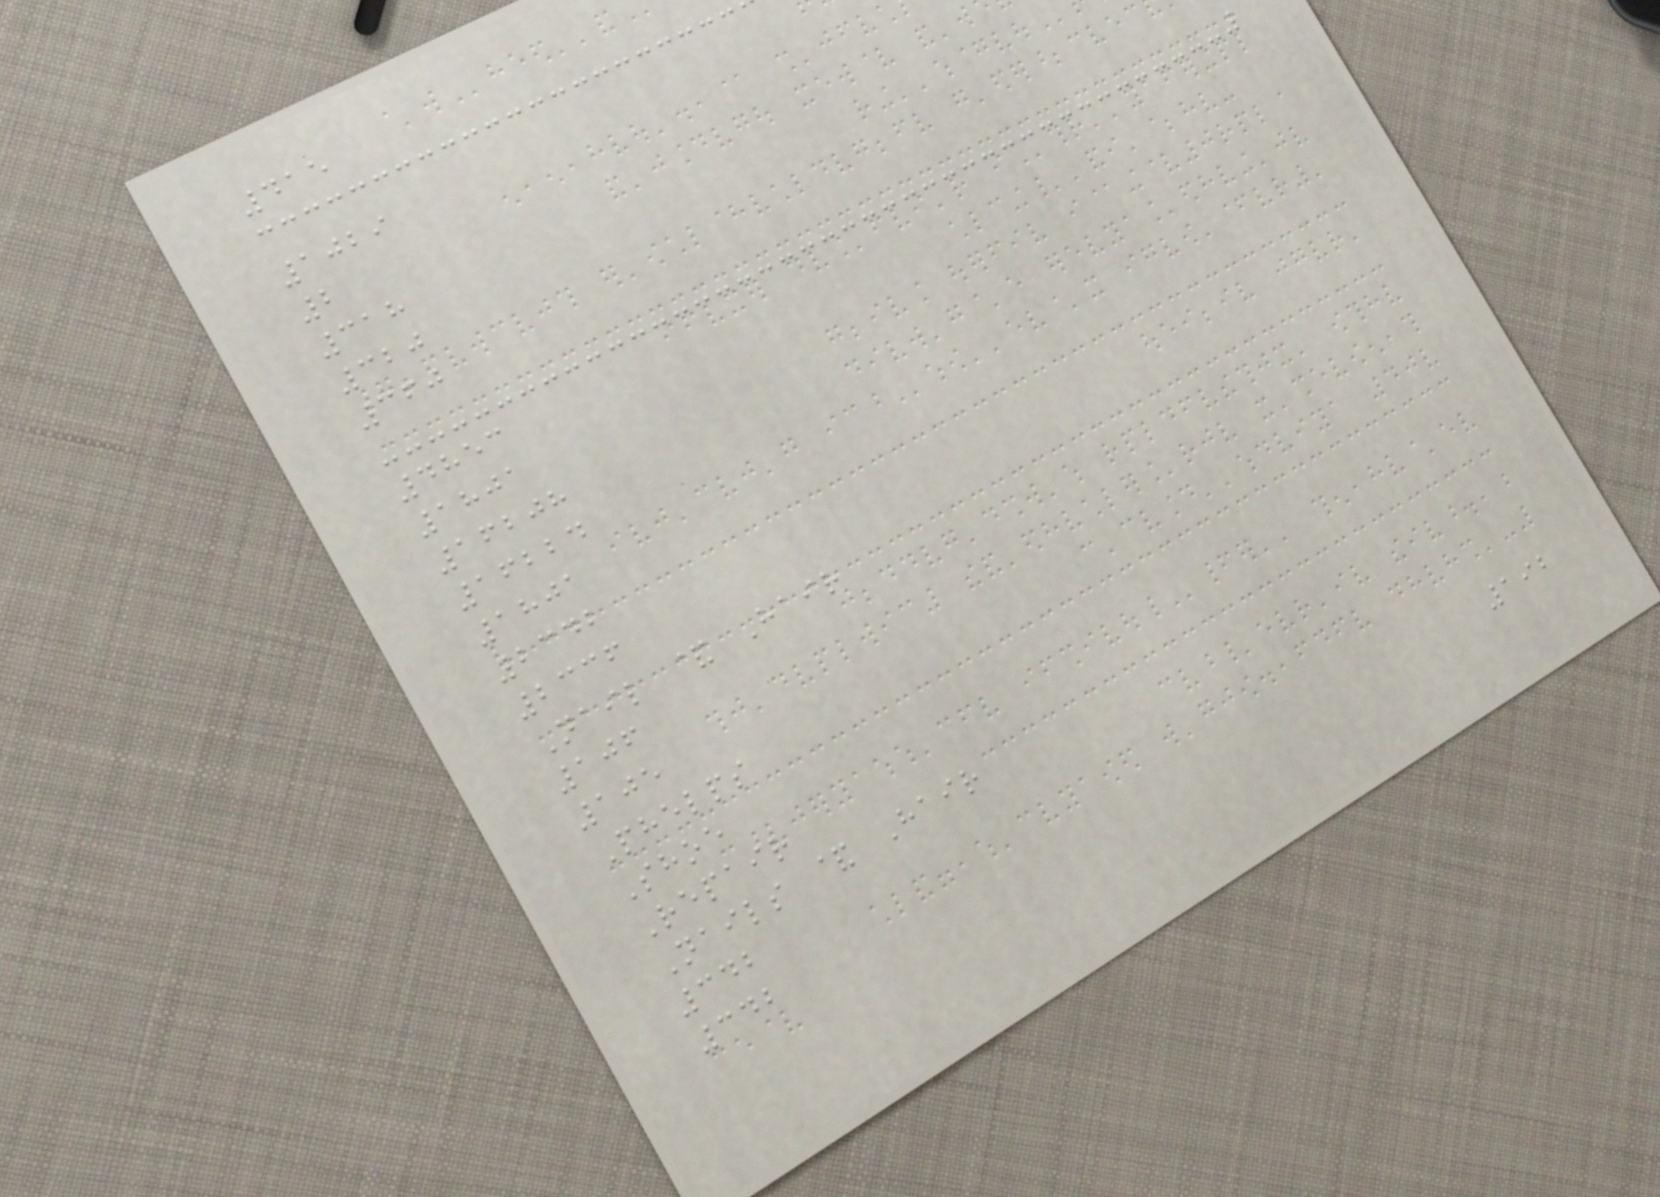415
1029
2
318
320
360
4853
1801
16208
16224
1801
2342
2336
Nail & Hair
106
105
Phelps
Shoe
Repair
Nails & Hair
342
342
192
